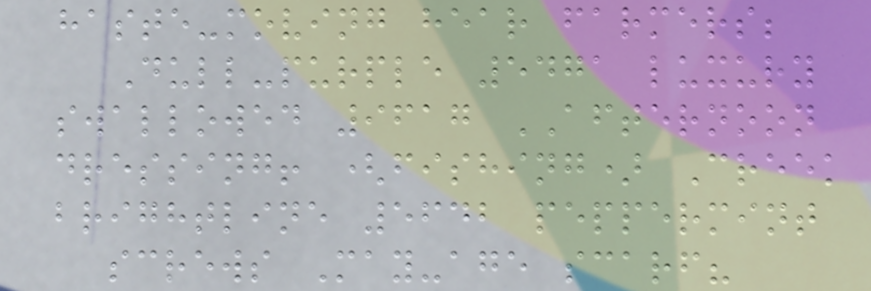haste-moving hear farmers;
Dull-purple 5471 luxury
swallowed 9617 AFTERNOON
dressing! (fishing) Creek
brightline 5642 peppermint
screws May-age scarf?
